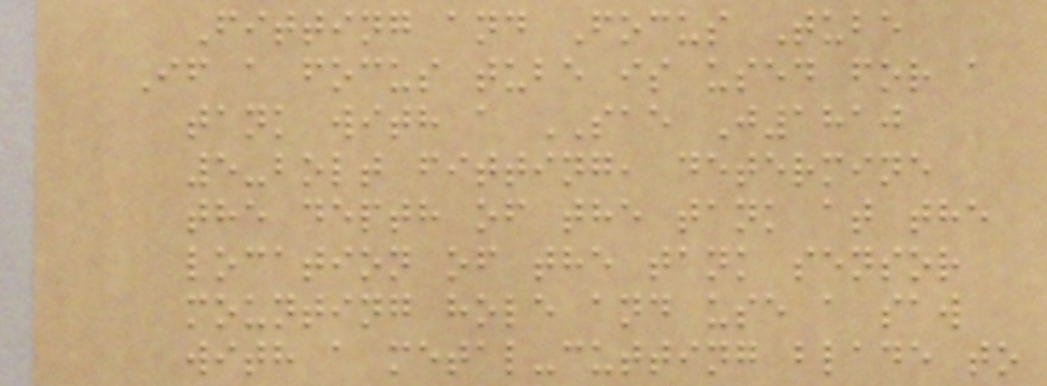Fitting and Focus Tube
If a focus tube is used for a
tank with a SAE J1810
5-bolt fitting, determine
the depth of the tank at the
location of the tank sensor
mounting hole and use a saw
with a metal-cutting blade to
